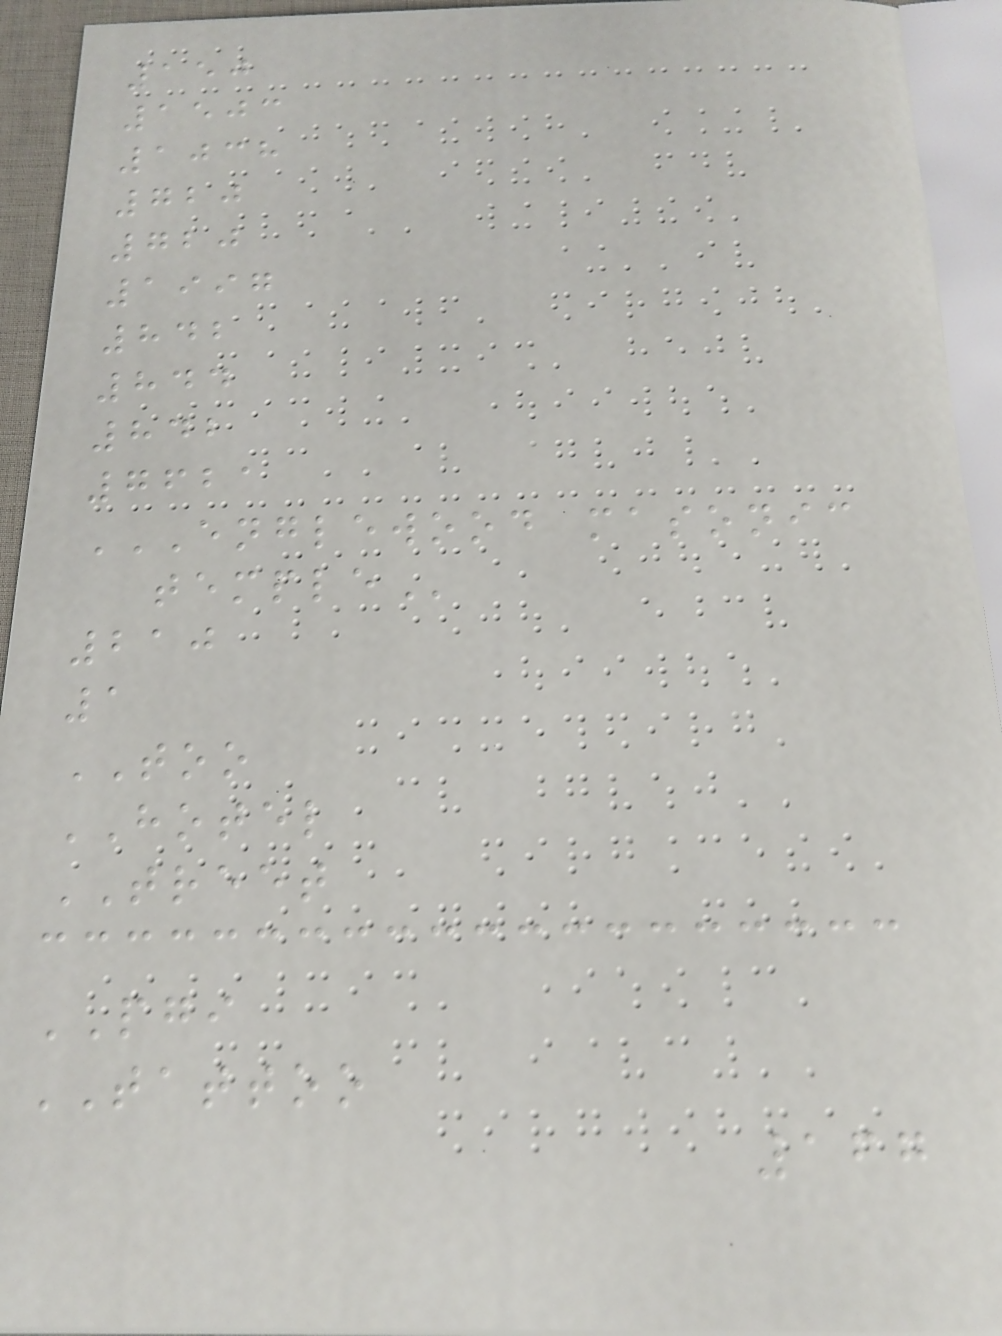150
1503
1038
720
720
1997
842
844
842
7621
ENGLEWOOD MASONIC
TEMPLE
210
1
TOO
HOTEL
TREET
PGI
TATTOO
167
